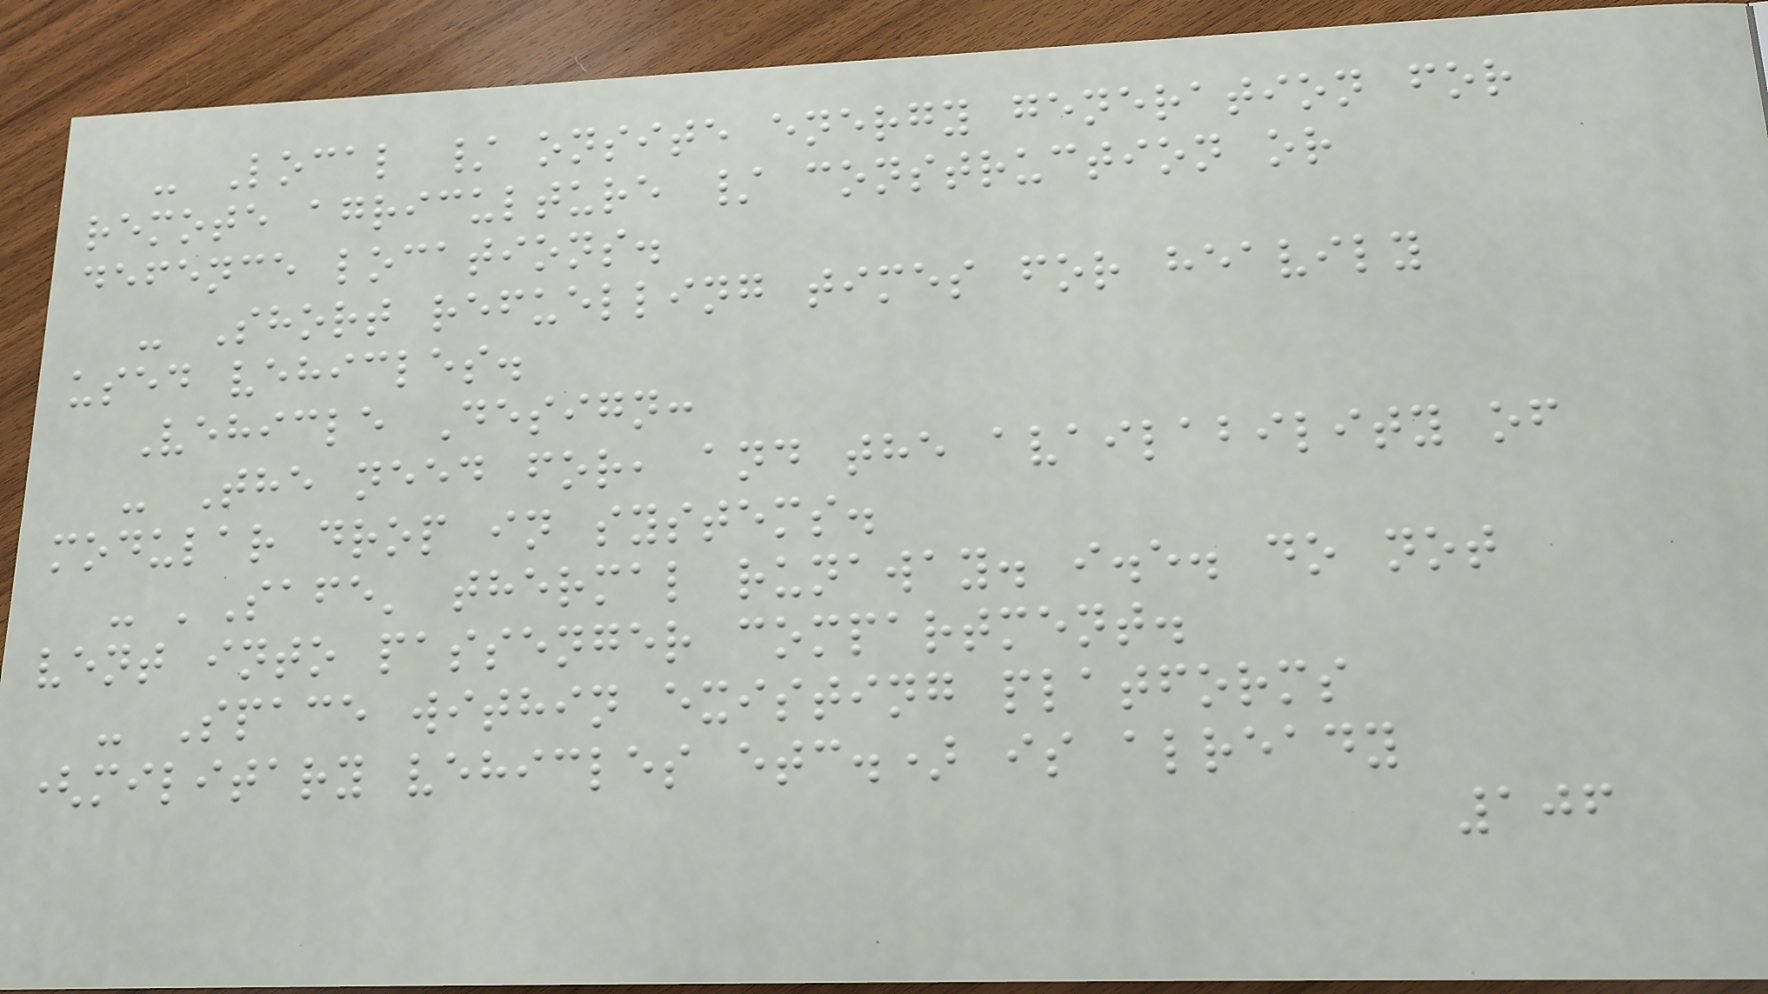- Local / onsite energy generation for
remote agriculture / construction or
defence locations.
- Short refuelling times for heavily
used vehicles.
Vehicle Design:
- The need for, and the availability of
modular drop in systems.
- 'Safe' thermal runaway. i.e. do not
vent into passenger compartment.
- Space within existing platforms
(military vehicles etc.) is already
106
